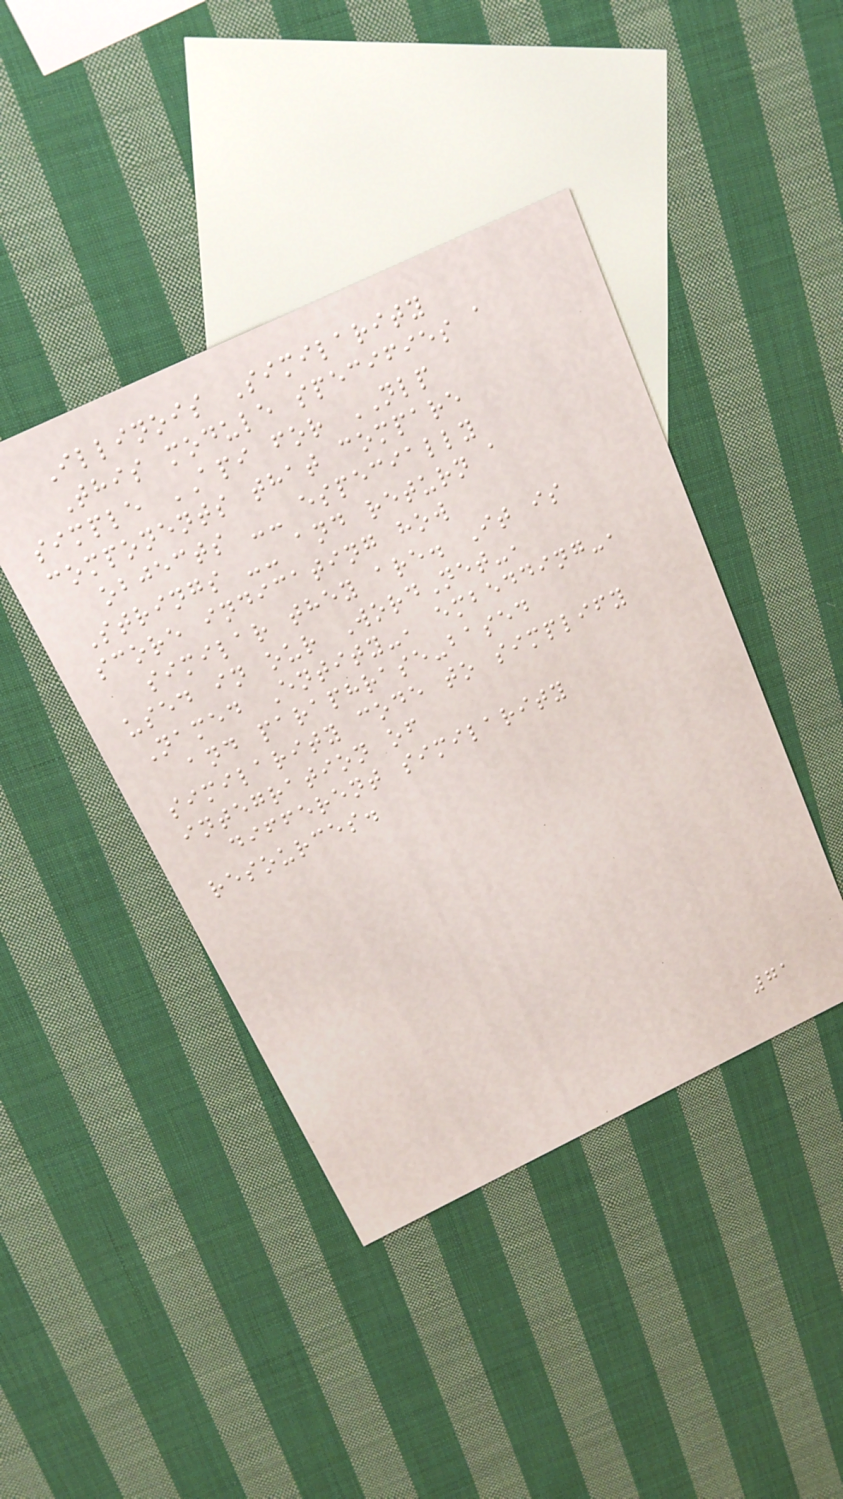Illinois Similarity
This module specifies a
simple API for NLP
components that compare
objects -- especially
Strings -- and return a
score indicating how
similar they are. It is
used in our WordNet-,
Named Entity-, embedding-,
and paraphrase-based
similarity code to simplify
integration of
different similarity
resources.
71
